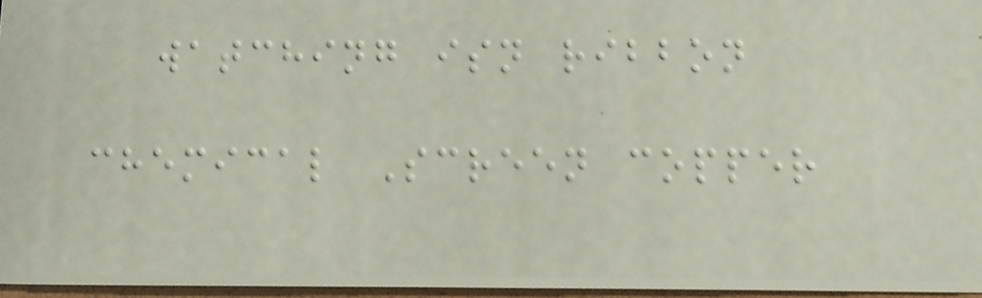watching isn ribbon
chemical Screen copper
